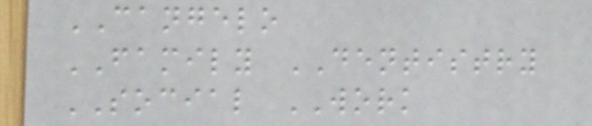CANGELO
FAMILY DENTISTRY
SOCIAL WORK
